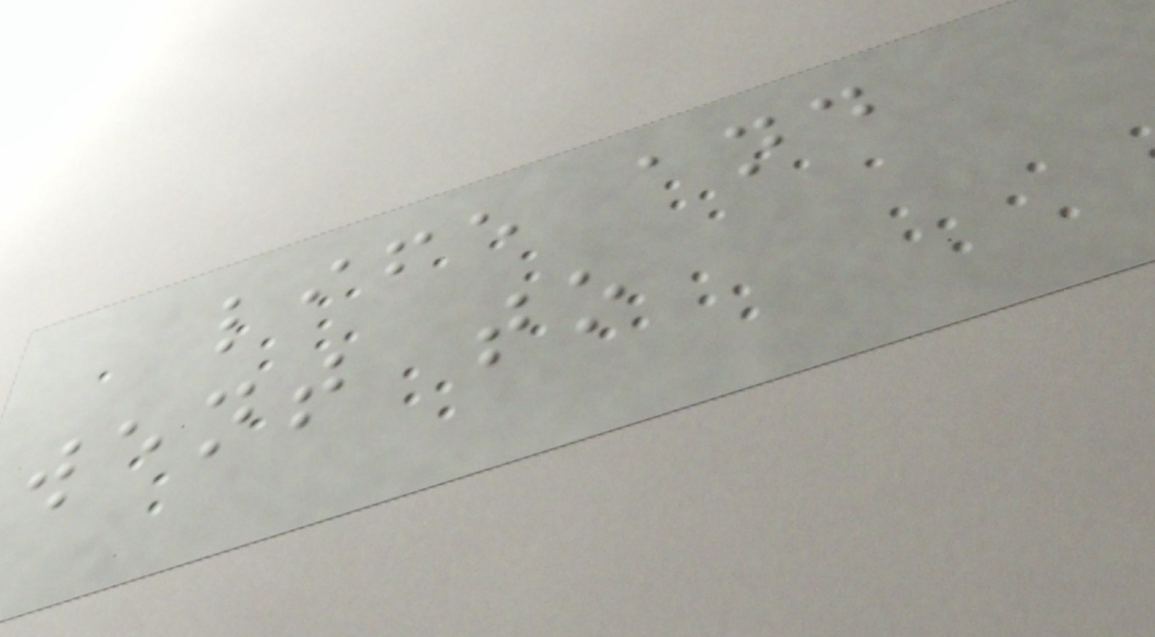life and
went to
